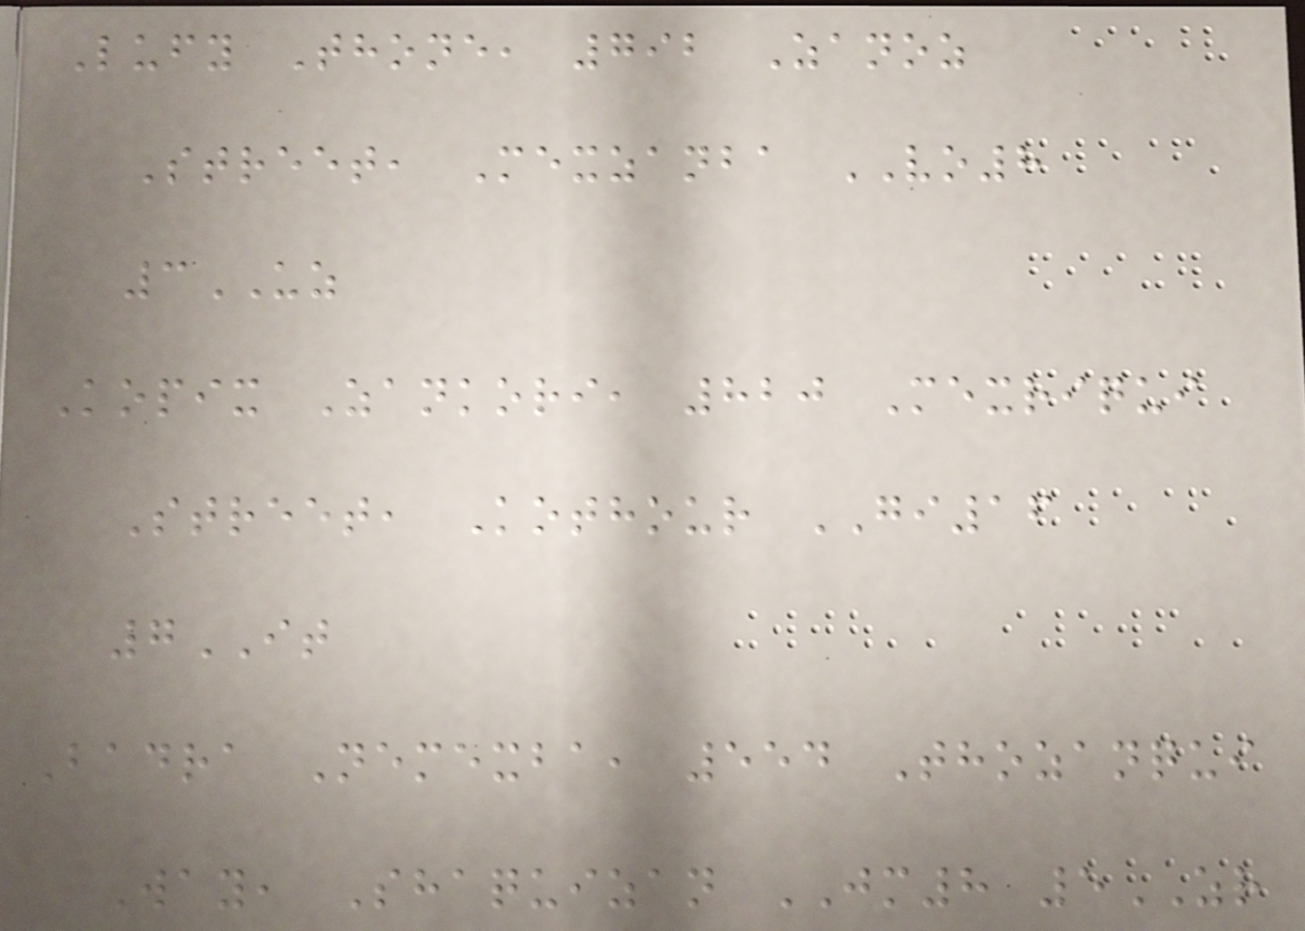Lufy Thone, 792 Zanoz
Street, Mexzanba VO8
3UZ
Kopix Zankori, 820 Mexriqui
Street, Kothour GI16
7IT
Badra Nemexba, 554 Thozanqui
Way, Shaquizan JM8 5ZR
